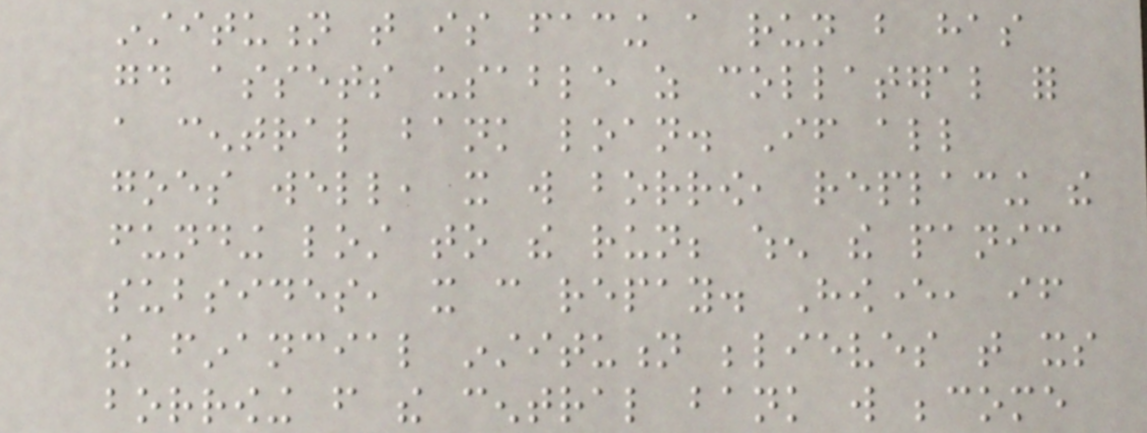institution that is facing a run but has
good assets usable as collateral for
a central bank loan. If all
goes well, it will borrow, replacing the
funding lost to the run; when the panic
subsides, it can repay. However, if
the financial institution believes that its
borrowing from the central bank will become
